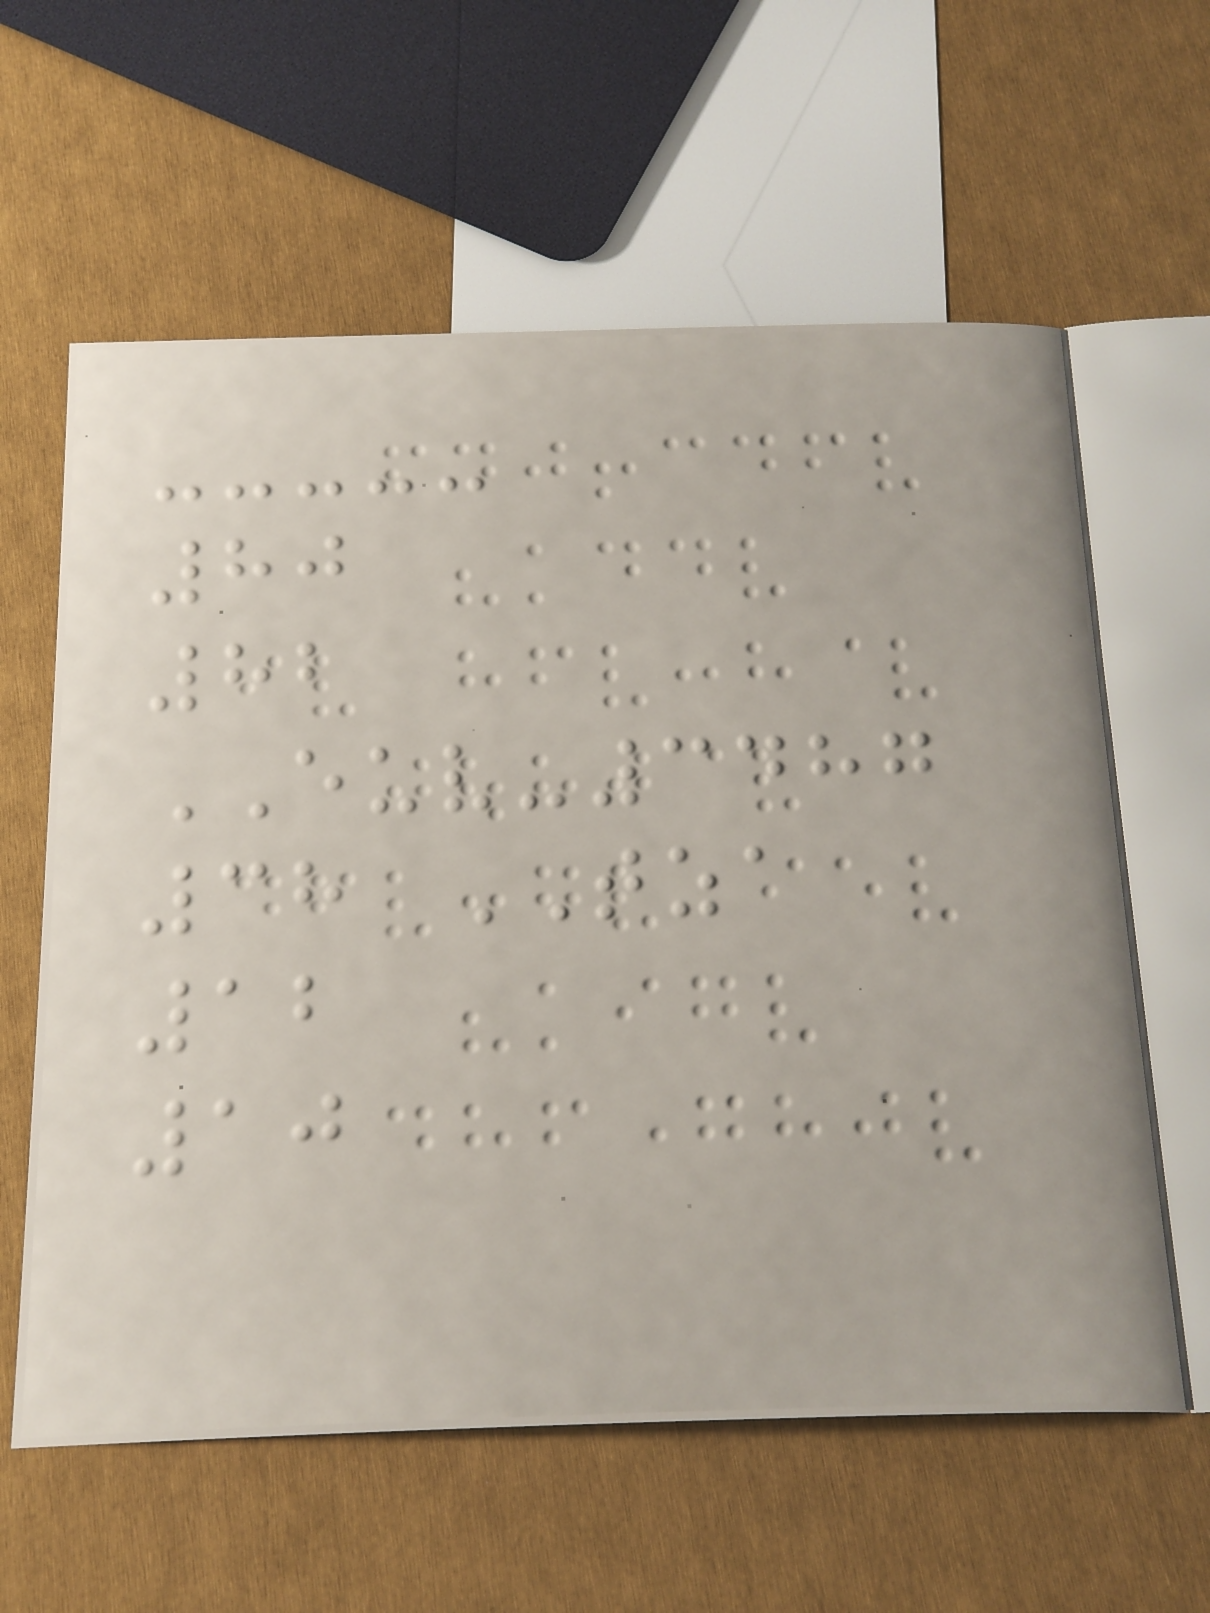80
82
EUV-3487
38 TZA
12
10
